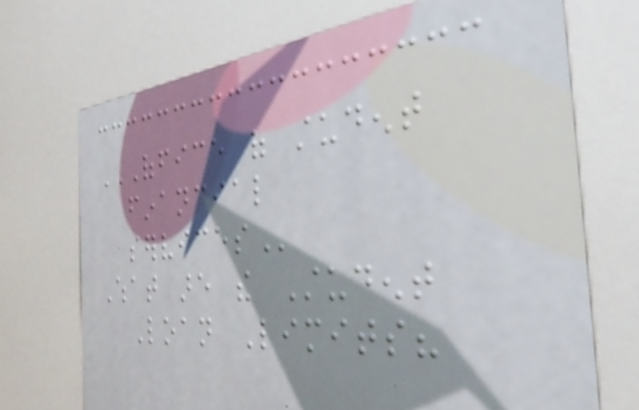OFFICE OF STUDENT
FINANCIAL
SERVICES
What are the Student
Loan Limits?
